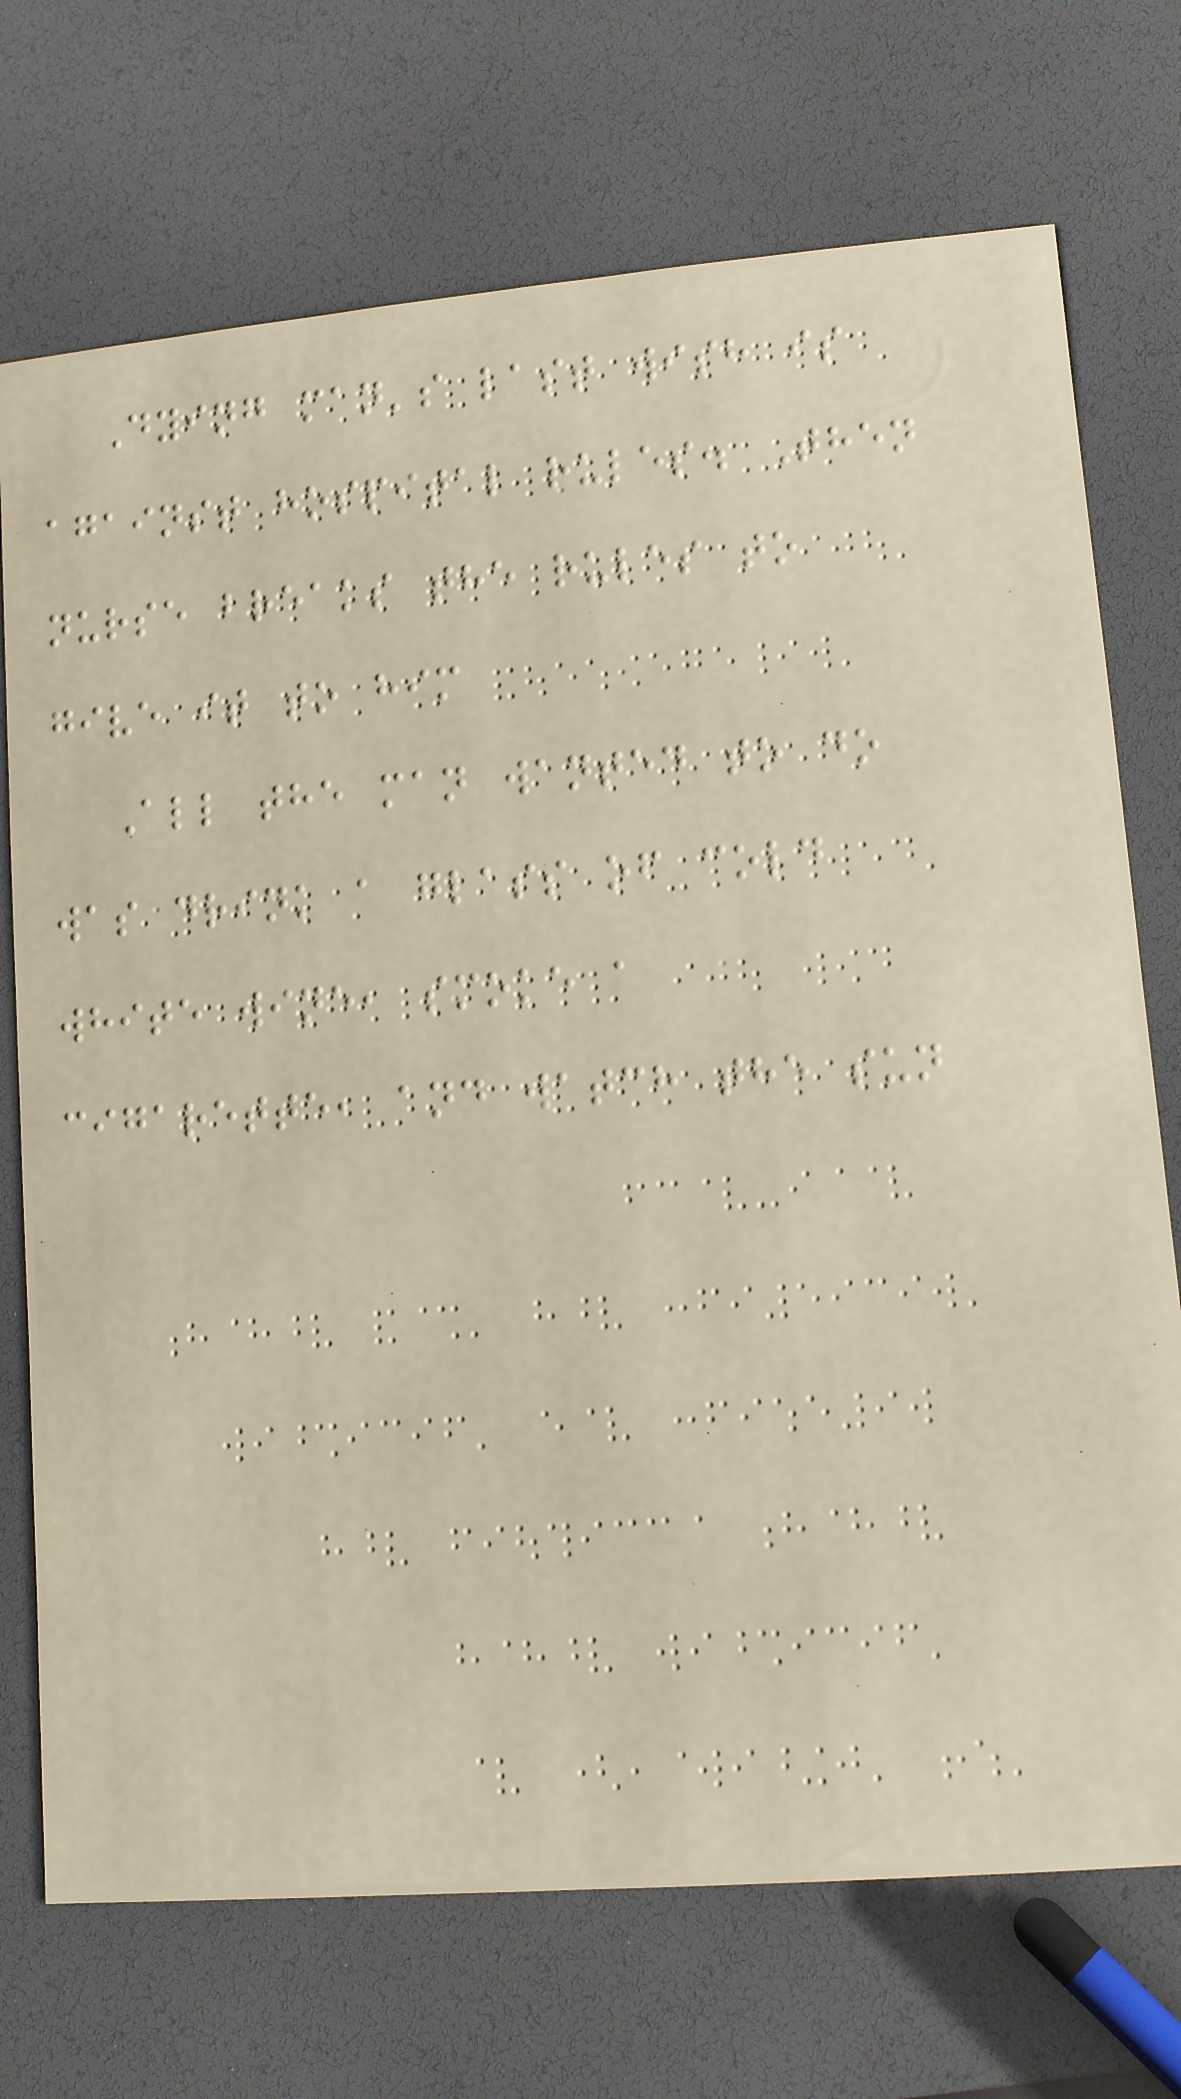Dying man's last wish is
against hospital rules. Then
nurse breaks the rules to
give it to him
All the man wanted to do
was drink a glass of cold
white wine, smoke a
cigarette, and watch the sun
